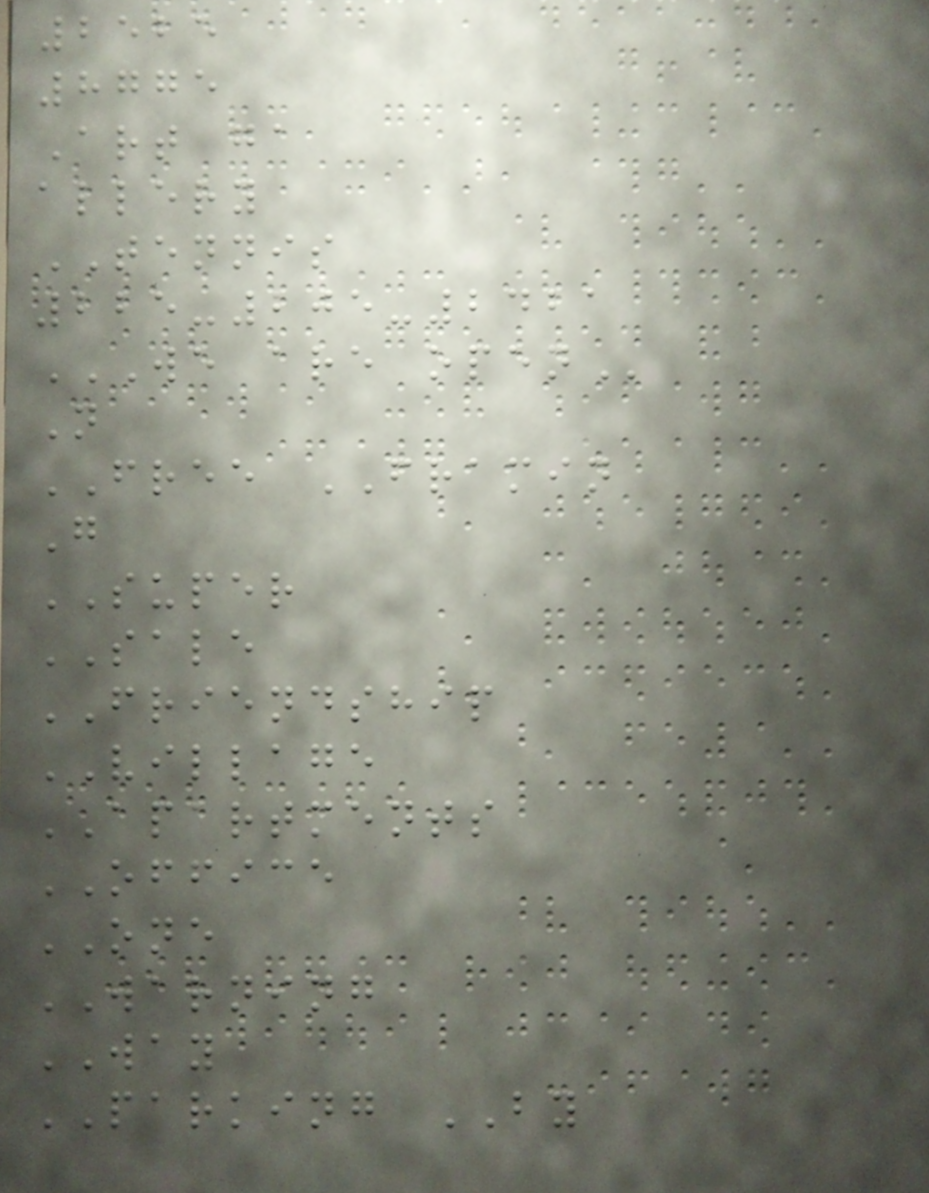2525
8775
Art ga
allery
TENNIS
225-205-2421
WE ARE OPEN
N
FREE FRAMIN
G
SUPER
SALE
FRIENDSHIP
VILLAGE
APARTMENTS
OFFICE
ONE
WARNING
WAY
PARKING BY
